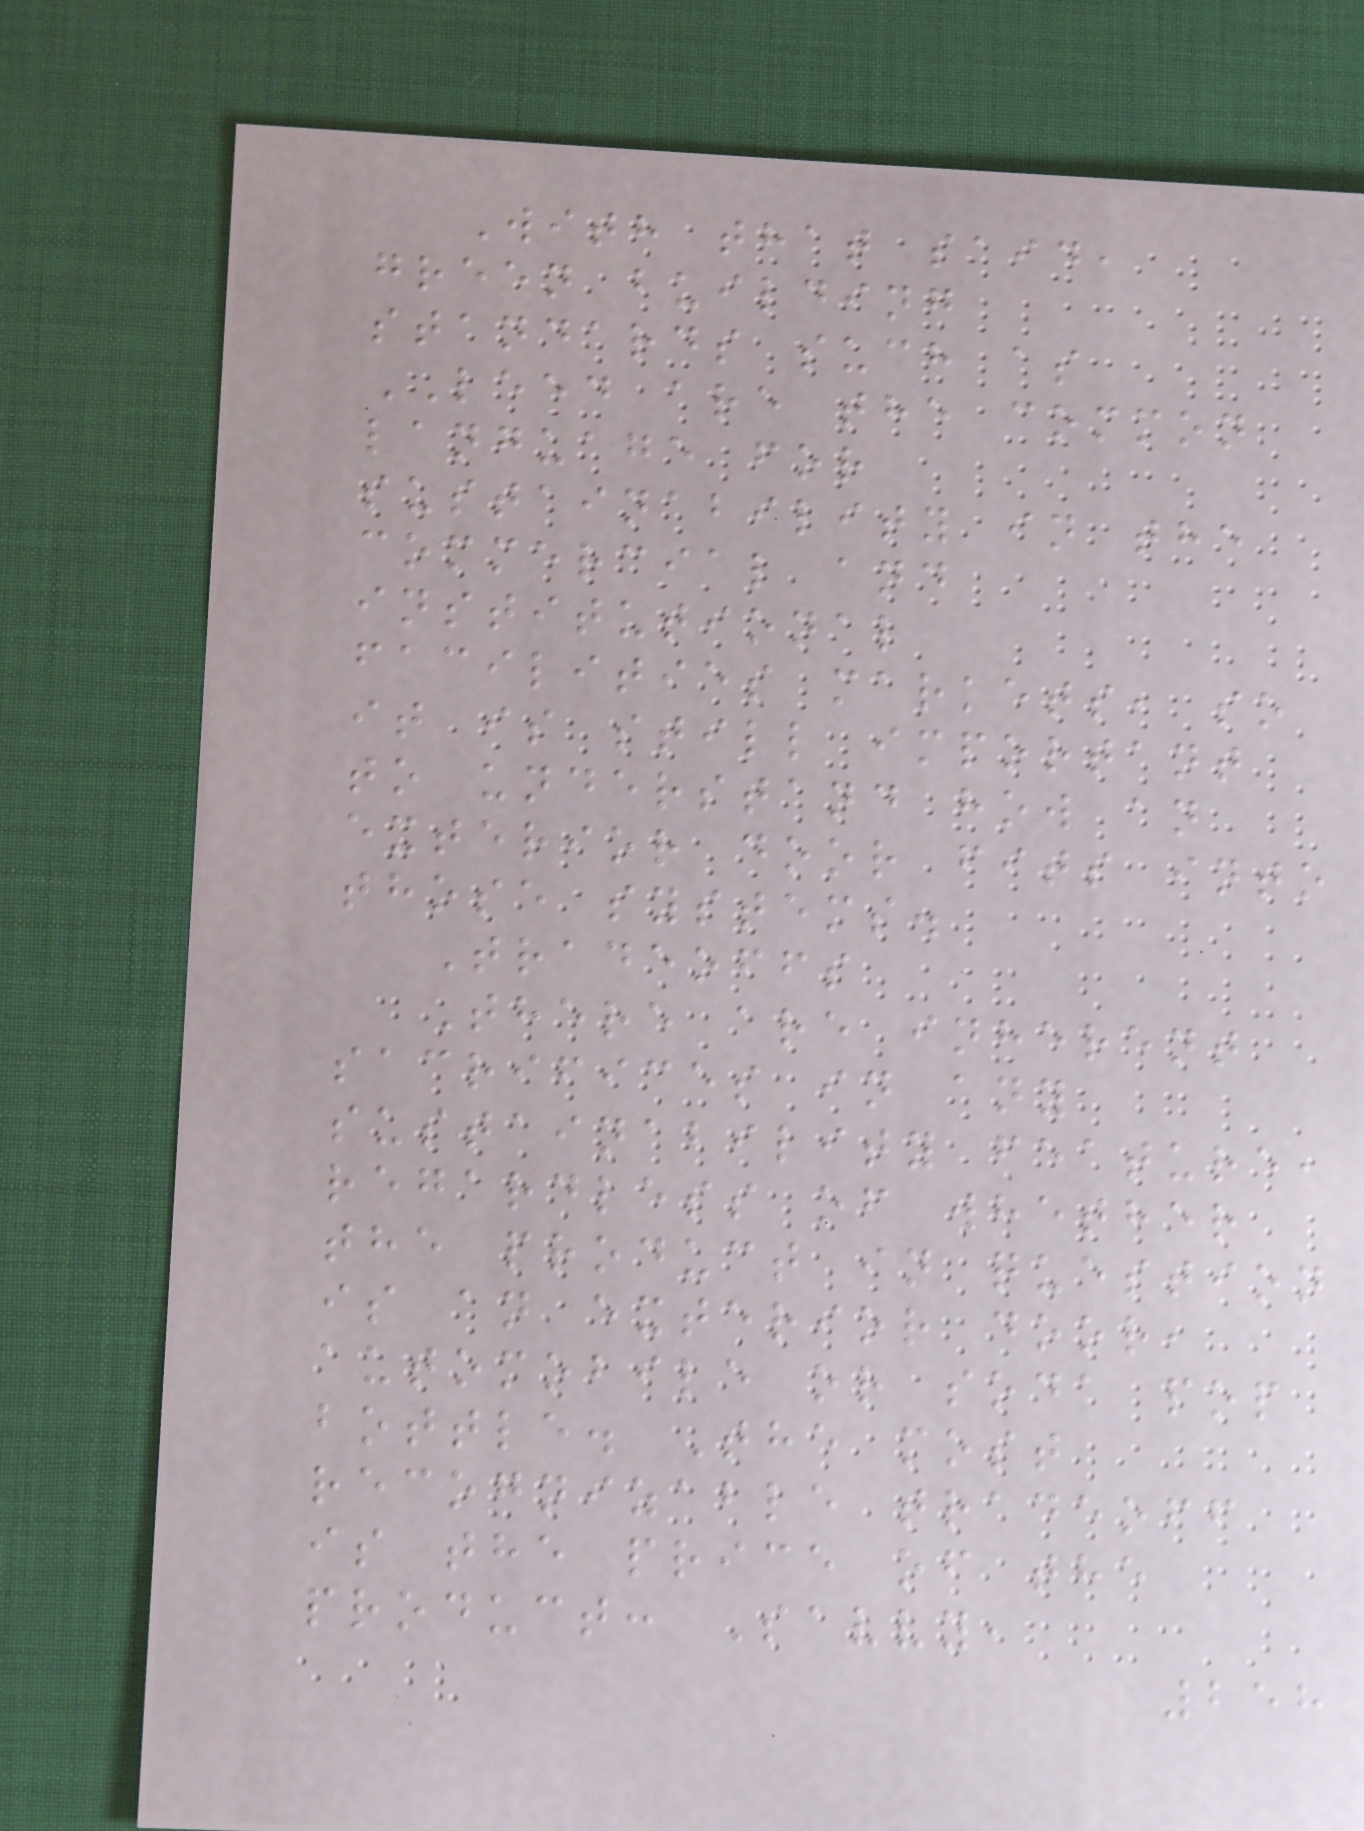With that said,
green building
standards such as
LEED are the common
language for
sustainability in the
commercial and
institutional
facilities markets, so
it is still important
to understand how an
exterior door fits into
those systems.
Tradeoffs
There are inherent
sacrifices in any
sustainability feature,
regardless of whether
the product in question
is an exterior door,
automobile or soda pop
bottle. The most
recognizable tradeoff
is the price of the
product: Savvy,
258
